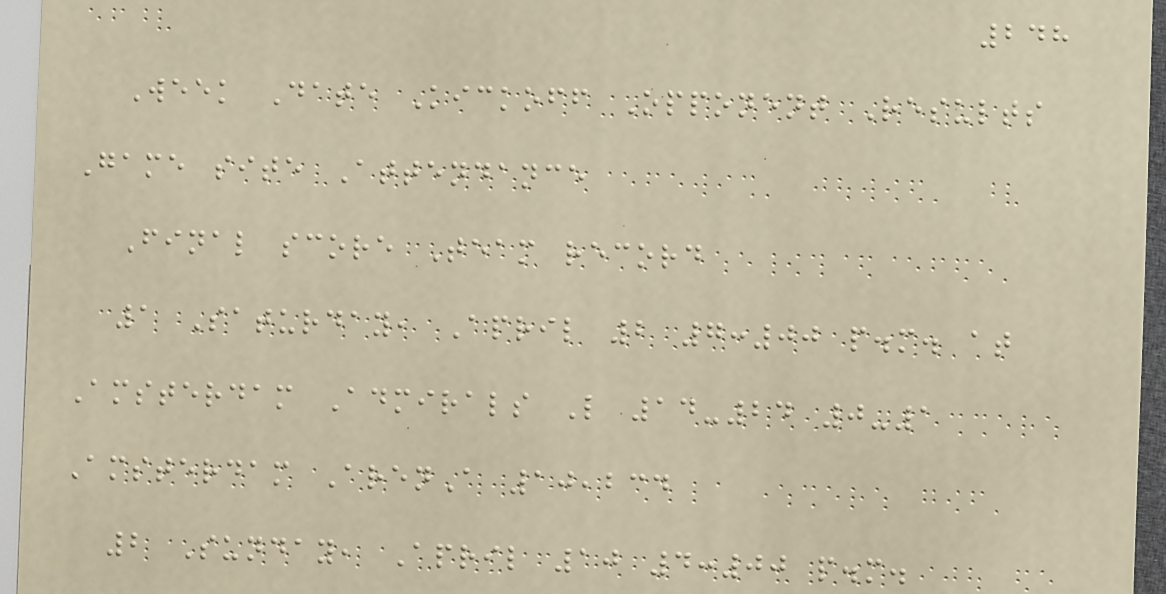248
Week Date Kickoff Opponent Results
Game site Attendance
Final score Team record
1 Saturday, April 2 7:00 p.m. at
Amsterdam Admirals L 14-24 0-1
Amsterdam ArenA 10,234
2 Sunday, April 10 4:00 p.m.
